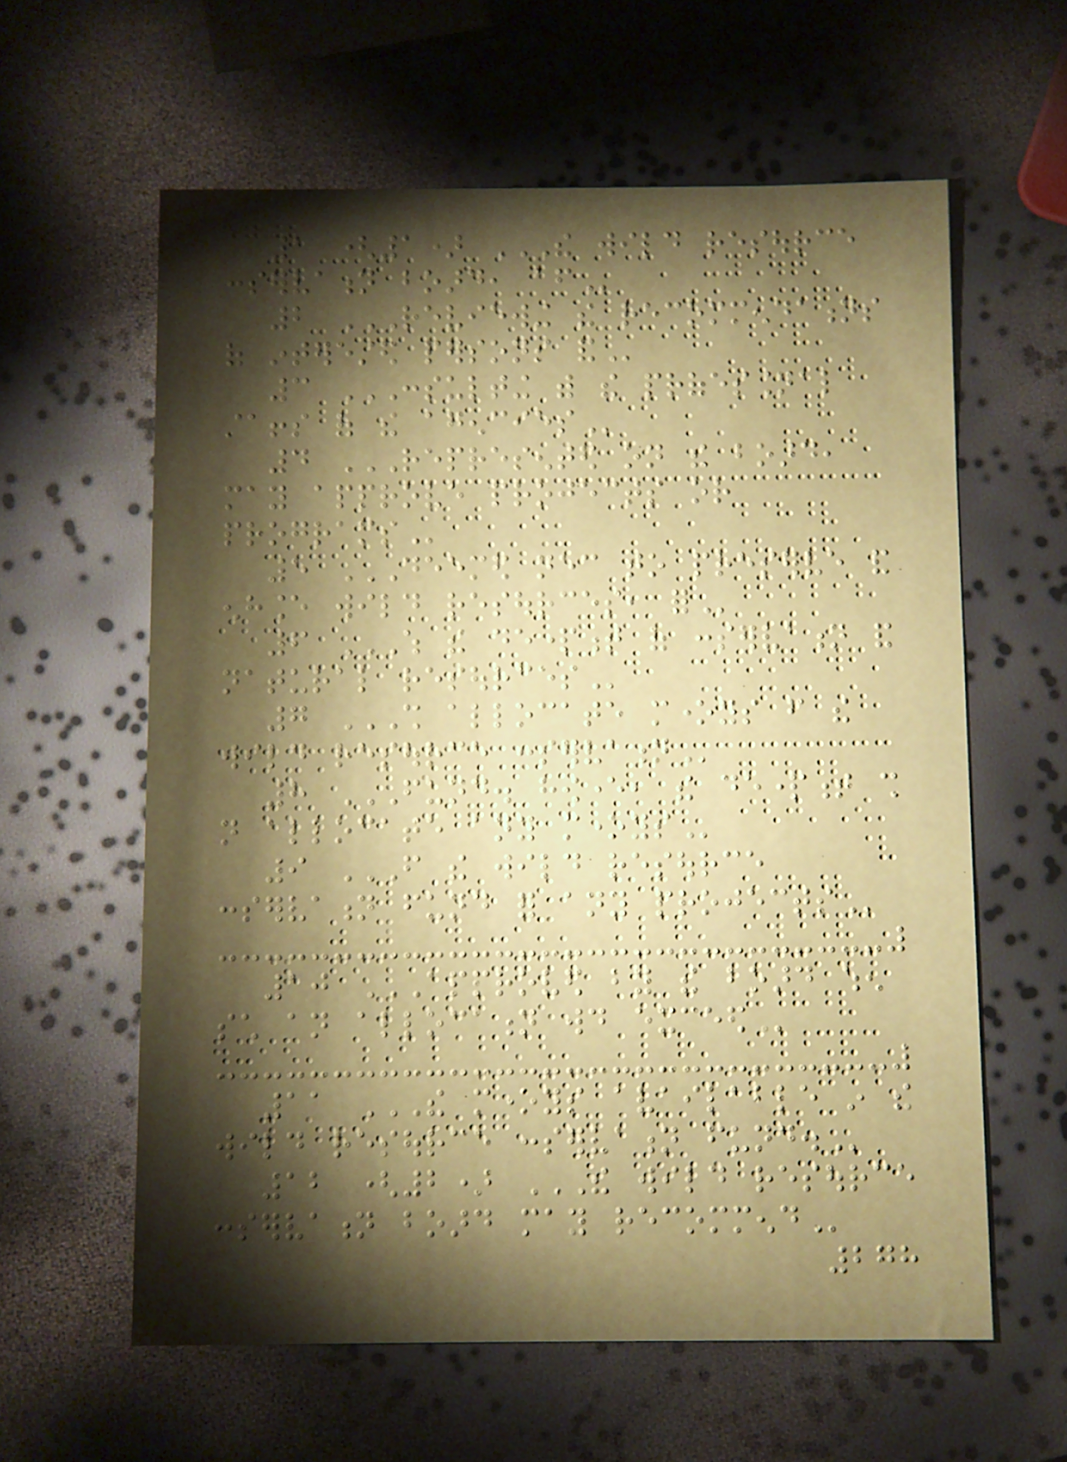1 (1) THE WILD RESOURCE
CONSERVATION BOARD, AFTER
2 REVIEWING THE RECOMMENDATIONS
OF INTERESTED PERSONS AND
3 CONSULTING WITH THE PROFESSIONAL
STAFFS OF THE AGENCIES
4 REPRESENTED ON THE BOARD,
MAY APPROVE PROJECTS OR
PROGRAMS
5 DEEMED NECESSARY TO PRESERVE AND
ENHANCE WILD RESOURCES, FOR
6 WHICH THE DEPARTMENT OF CONSERVATION AND
NATURAL RESOURCES
7 SHALL ALLOCATE MONEYS FROM THE
WILD RESOURCE CONSERVATION
8 FUND. HOWEVER, THE DEPARTMENT SHALL
NOT ALLOCATE ANY MONEYS
9 FROM THE WILD RESOURCE
CONSERVATION FUND FOR ANY PROJECTS
10 APPROVED BY THE BOARD WHEN
SUCH AN ALLOCATION WOULD EXCEED
11 THE MONEYS AVAILABLE IN THE
WILD RESOURCE CONSERVATION FUND.
12 (2) THE WILD RESOURCE
CONSERVATION BOARD MAY RECOMMEND
278
